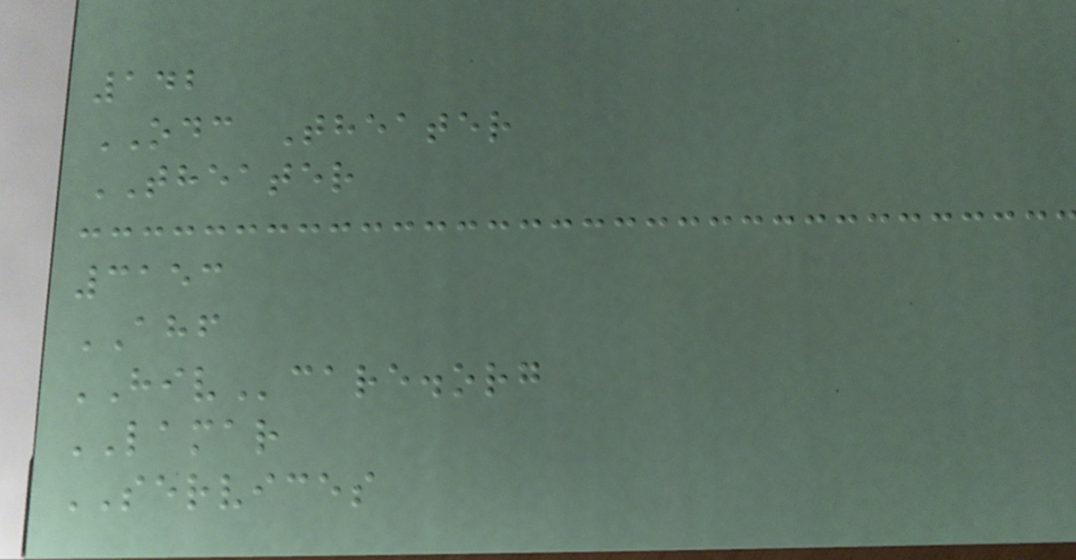142
ODC Theater
THEATER
3153
AHF
HIVcare.org
LAMAR
SERVICES
